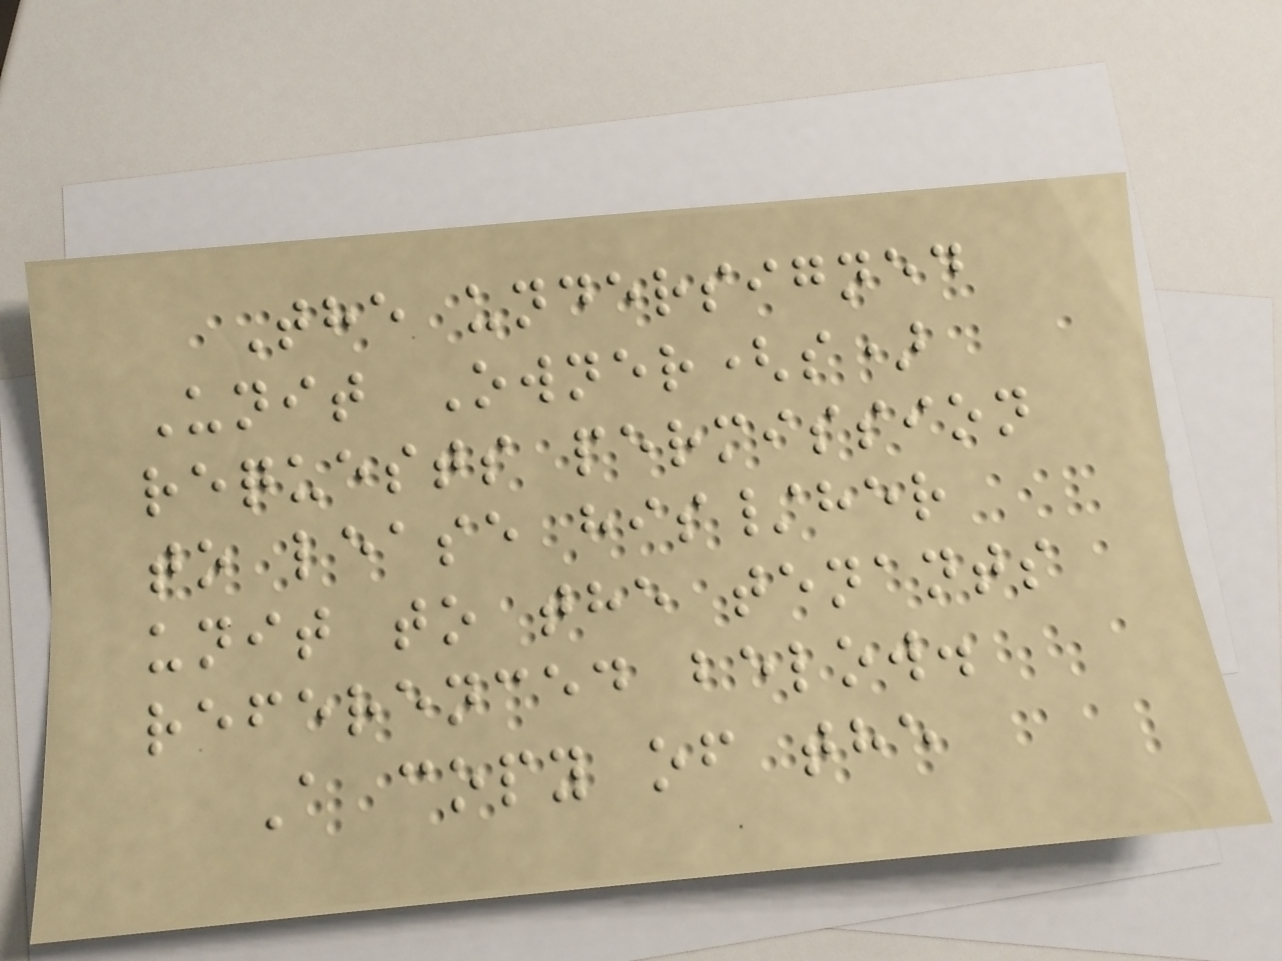The undersigned
Unit Owner(s)
requests permission
to lease his/her
unit to the tenants
referenced below.
A copy of the
